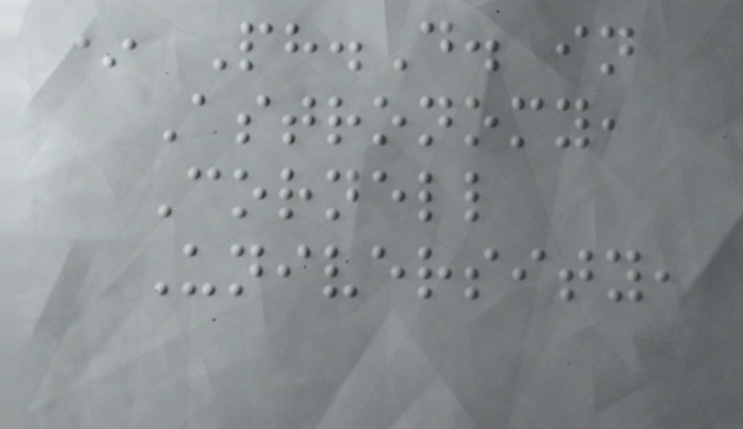* Ph.D. in
Astronomy,
Cornell
University,
